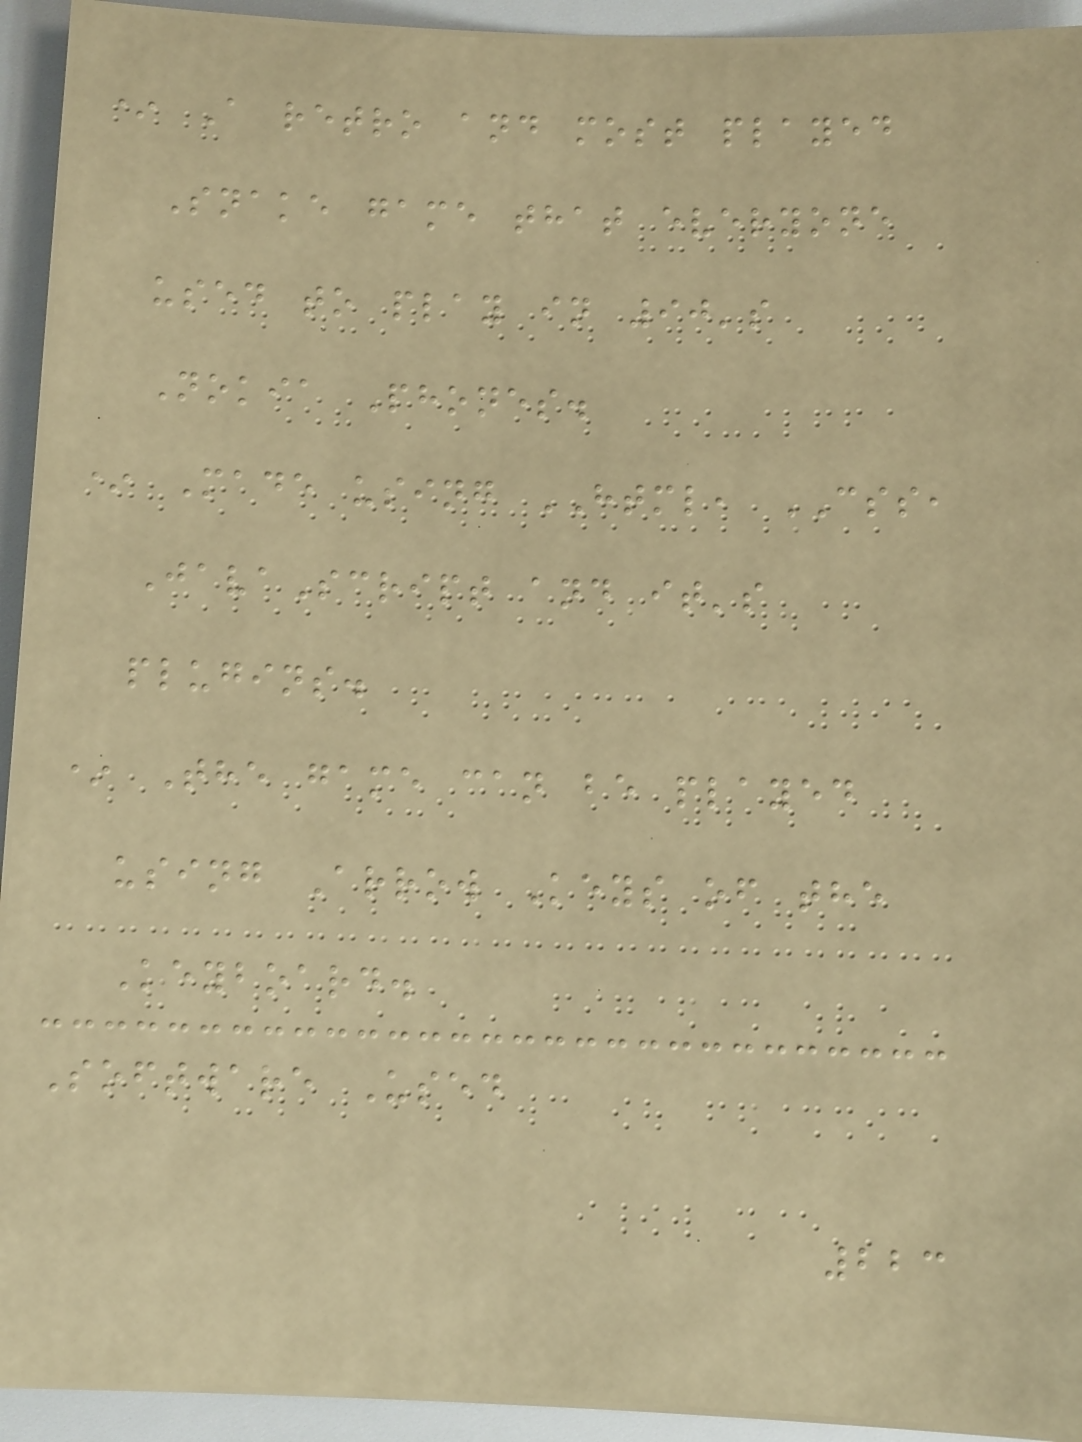* A retro and most played
Snake game that everyone
used to play in 90's
Nokia Phones.
* Made using HTML, CSS,
JavaScript and it's
plugins.
* The game can be played
using Arrow Keys of the
Keyboard.
Software Used
223
